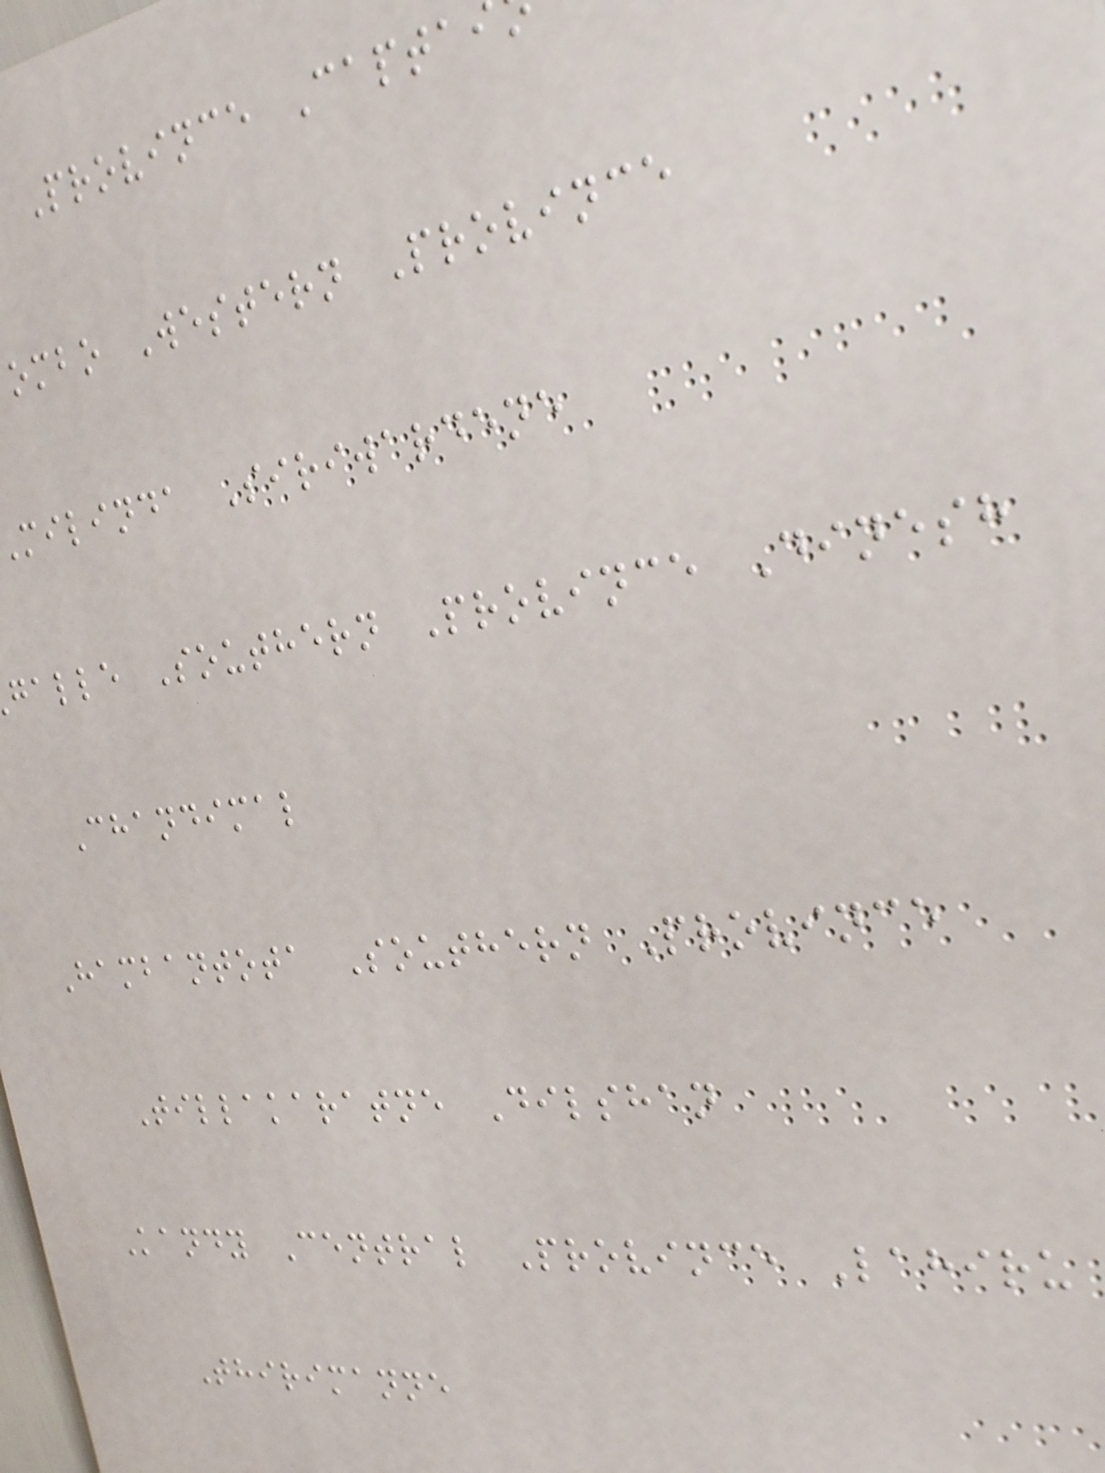Province Capta
ombo Western Province
milinda Siriwardene
galle Southern Province Dinesh
Chandimal
Hambantota Southern Province
Tillakaratne Dilshan
Kandy Central Province Lahiru
Thirimanne
